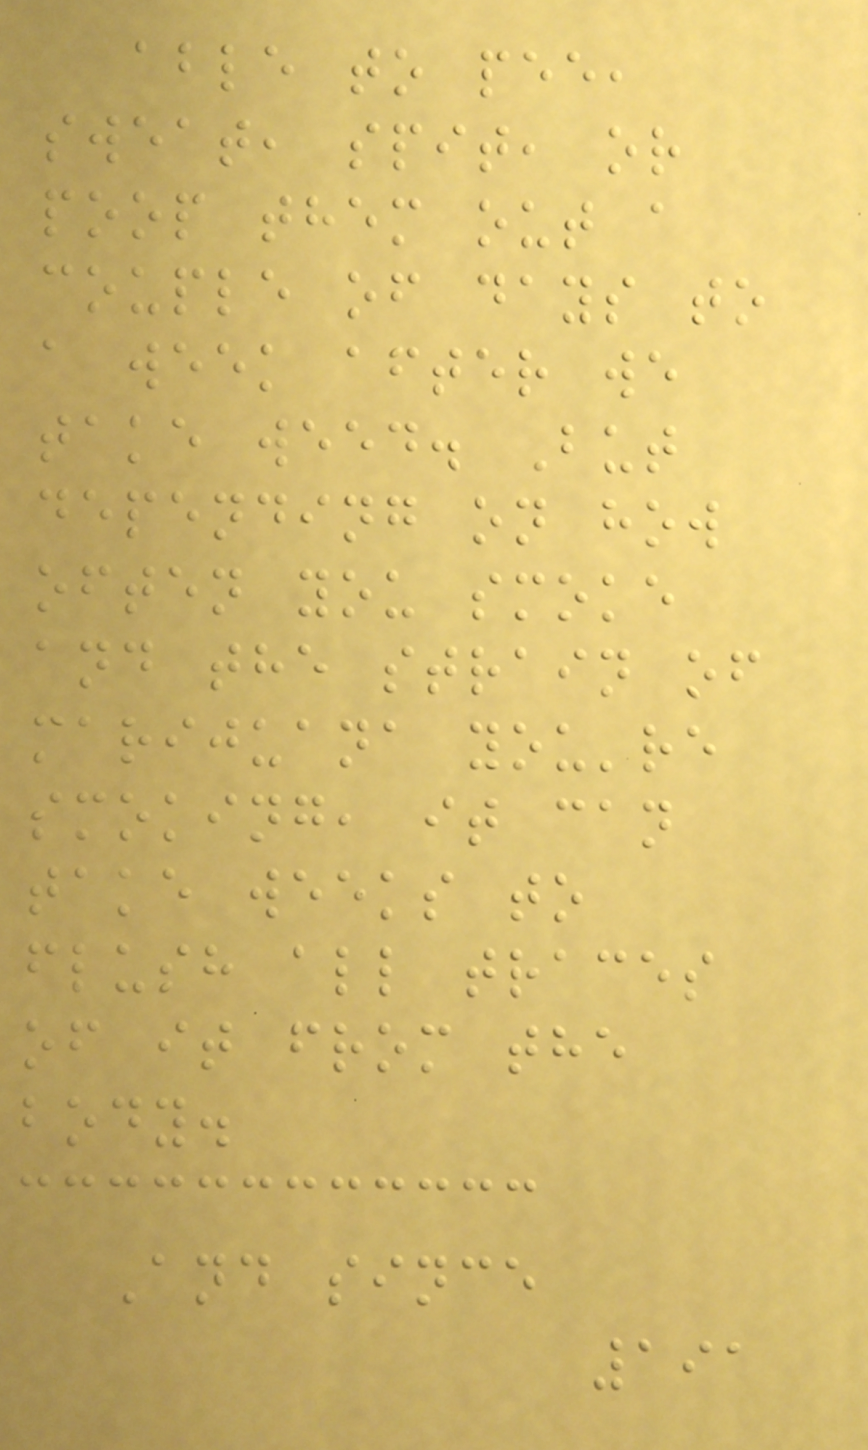able to pee,
sweat, spit, or
poop them out a
couple of days to
a week after we
take weed. But
depending on how
often you smoke
and the strain of
marijuana you're
smoking, it can
take weeks to
flush all traces
of it from the
body.
And since
191
